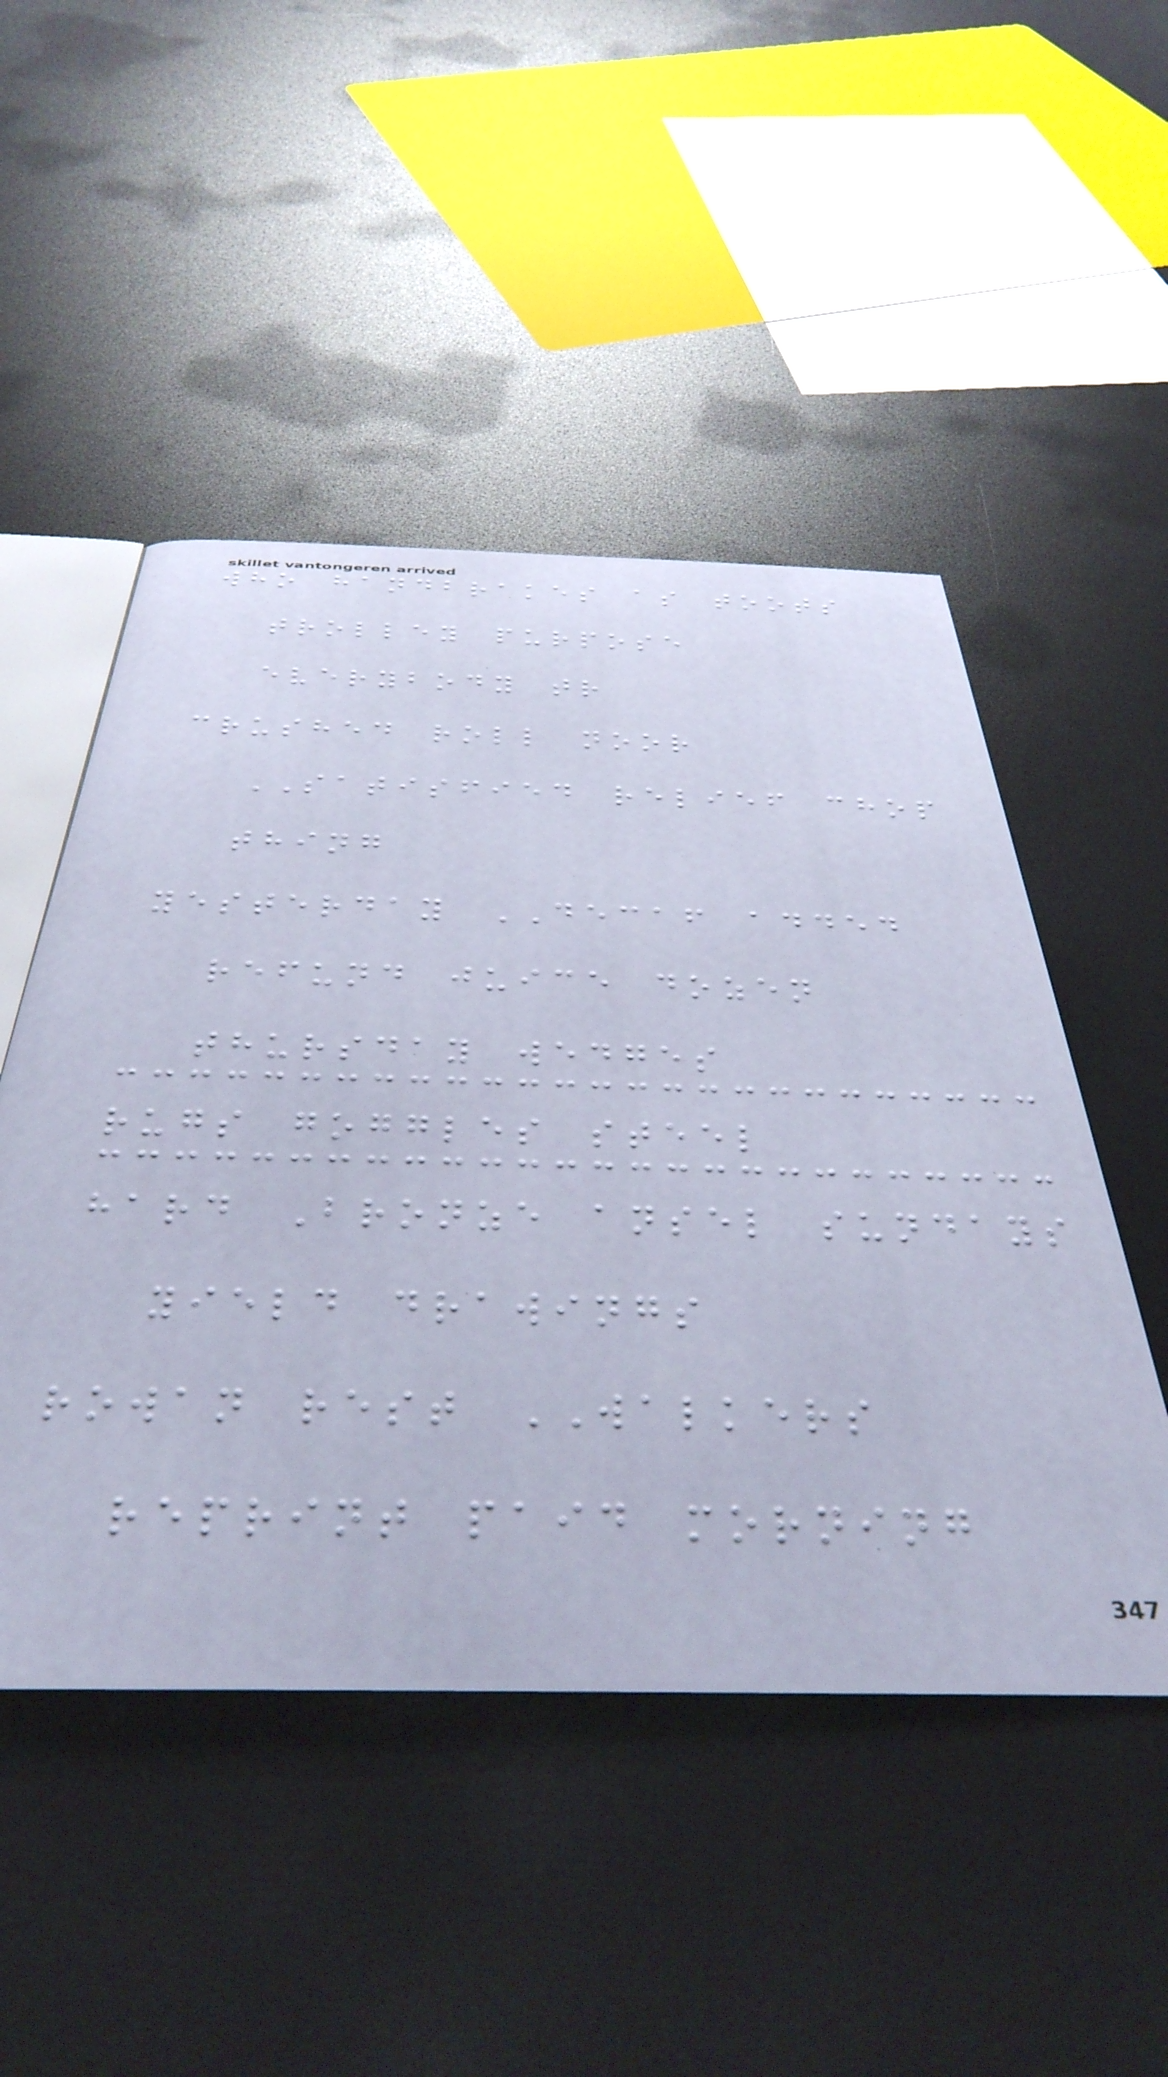who handbrakes as toots
trolley purpose
everybody tr
crushed roll noor
SATISFIED relief chop
thing
yesterday DECAF added
refund juice dozen
thursday wedges
rugs goggles steel
hard Bronze ansel sundays
yield drawings
rowan rest WALKERS
reprint paid morning
